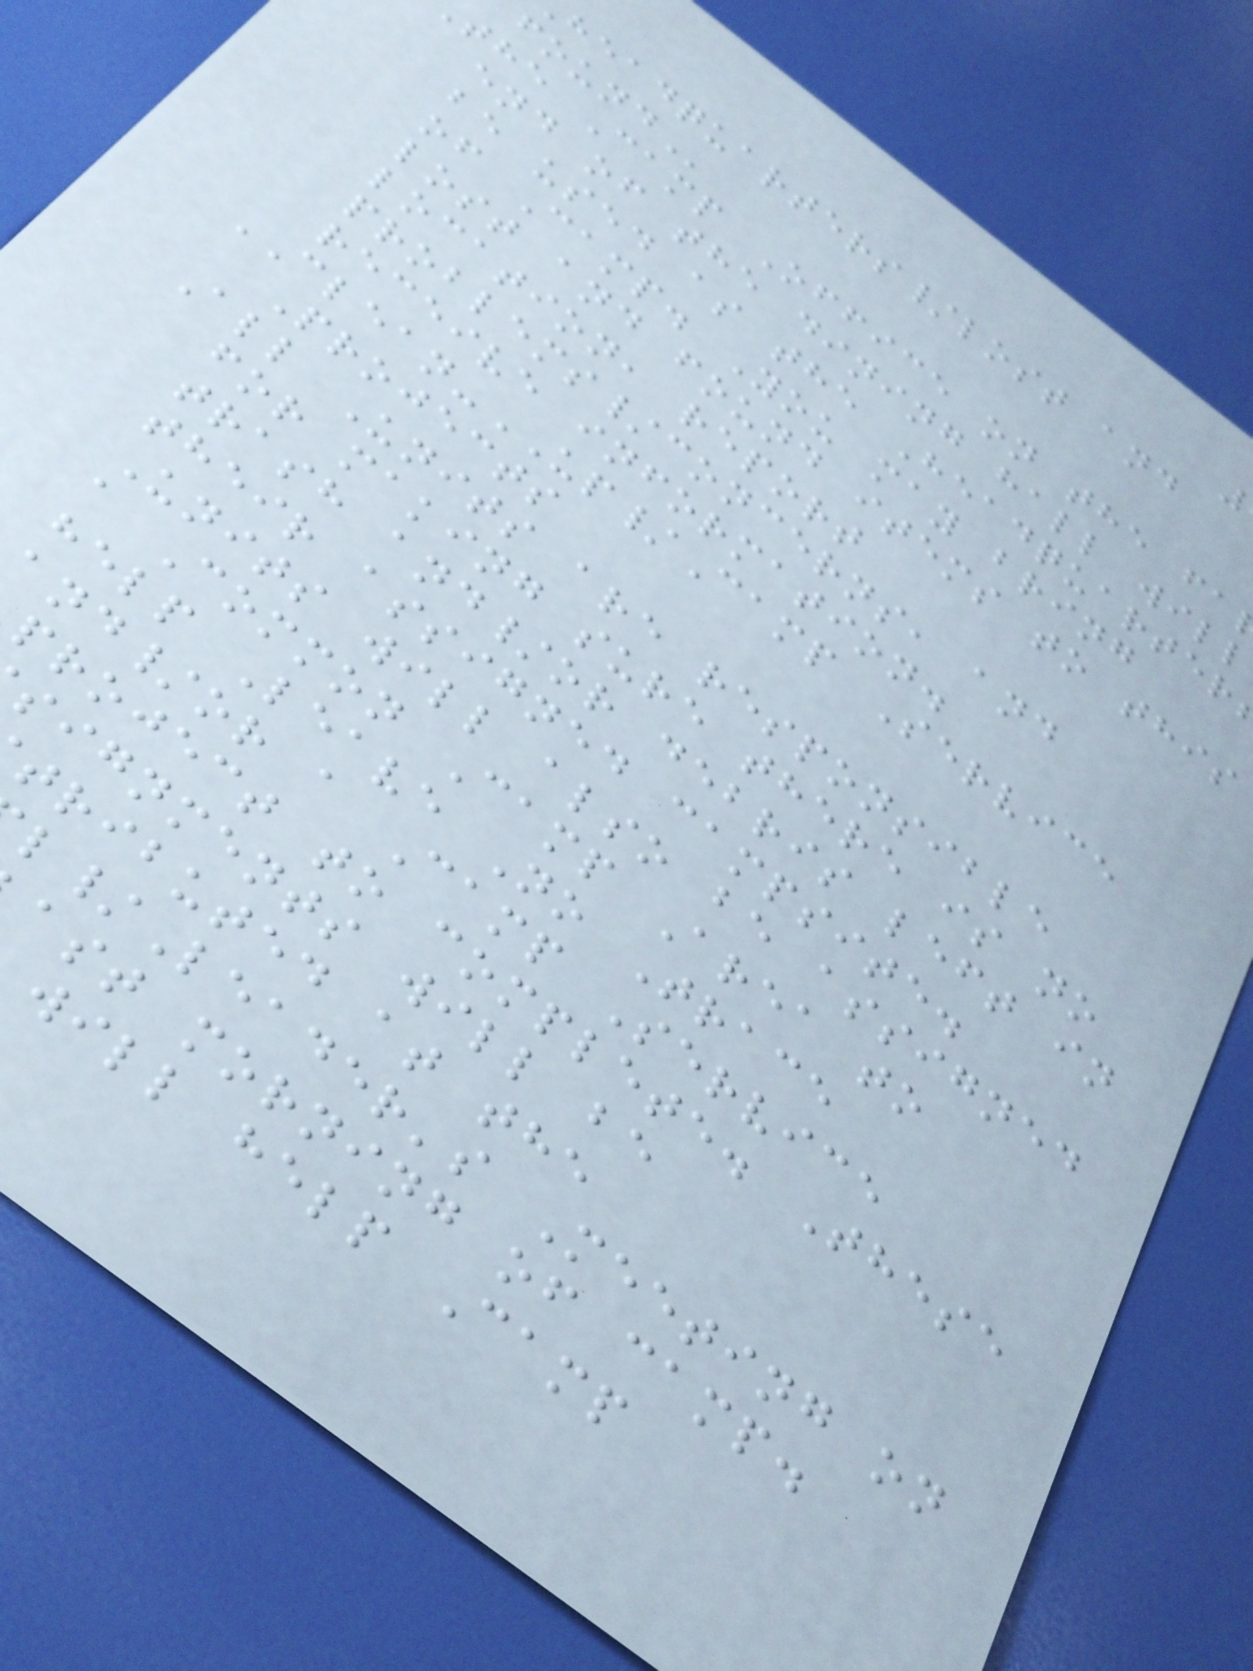headquarters/lost and
the Camp Office on the fa
end of the dining hall will
be used as the Headquarter
of Camp. You may bring
lost and found items to this
location, report
problems/concerns, and
receive information.
CLEAN-UP/Camp Service
Projects
All Units are responsible
for making sure there is no
trash and/or debris left in
their assigned campsite.
Units will also be assigned
a Common Camp Area to
help Leave No Trace
and/or a Camp Service
project to complete. These
signments will be
tributed at the
/Leader's Meeting on
ast morning of camp.
will help Camp
